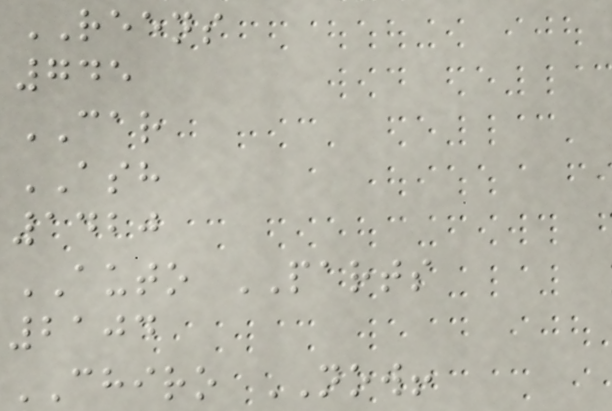REENS
745
CAR
ASH
1420
AUTO PARTS
2104
CHIRO NOW!
